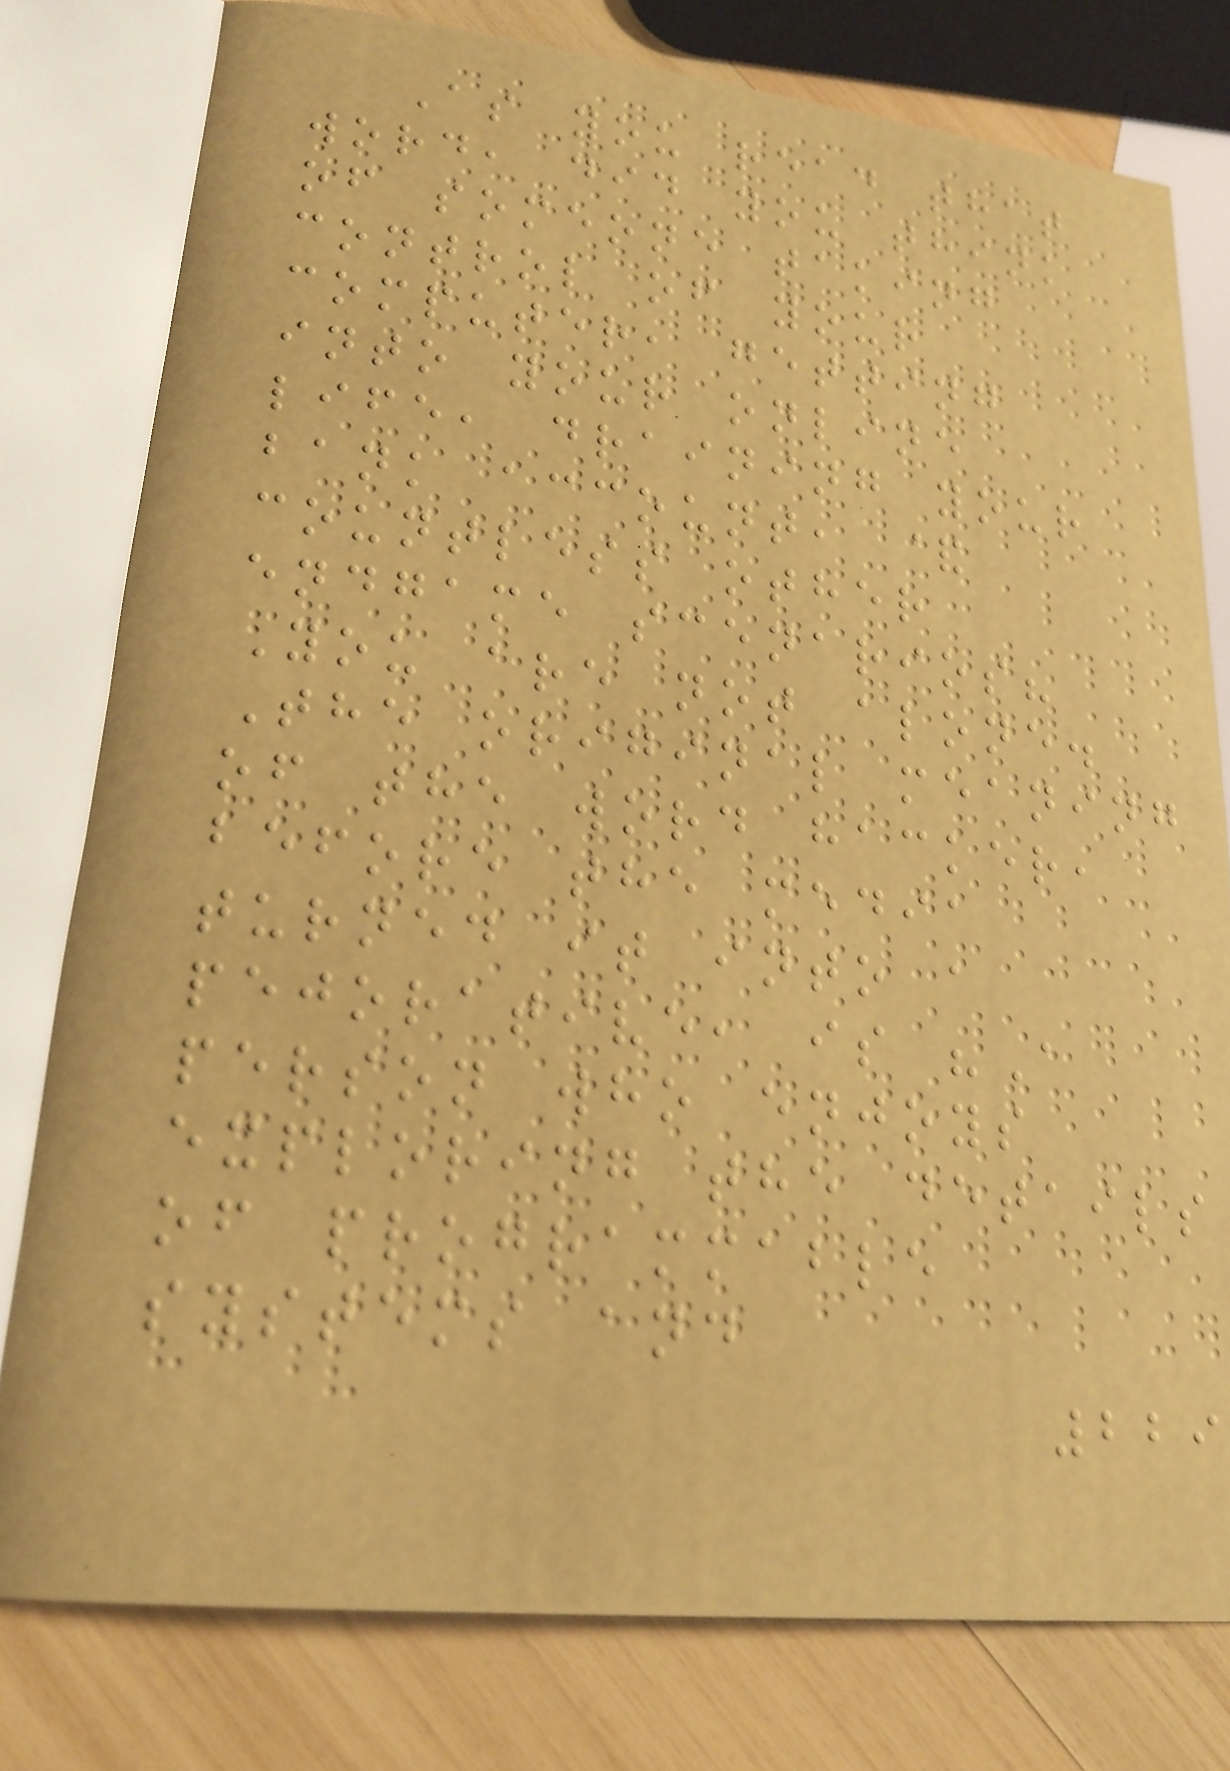As you read that
word, did you think
of someone taking
control of your
computer, getting
into your online
life, draining your
bank account, &
countless other
endgame scenarios?
You are not alone.
The original meaning
of the word hacker,
before the media
turned it into a
pejorative, is "A
person who enjoys
exploring the details
of programmable
systems and
229
